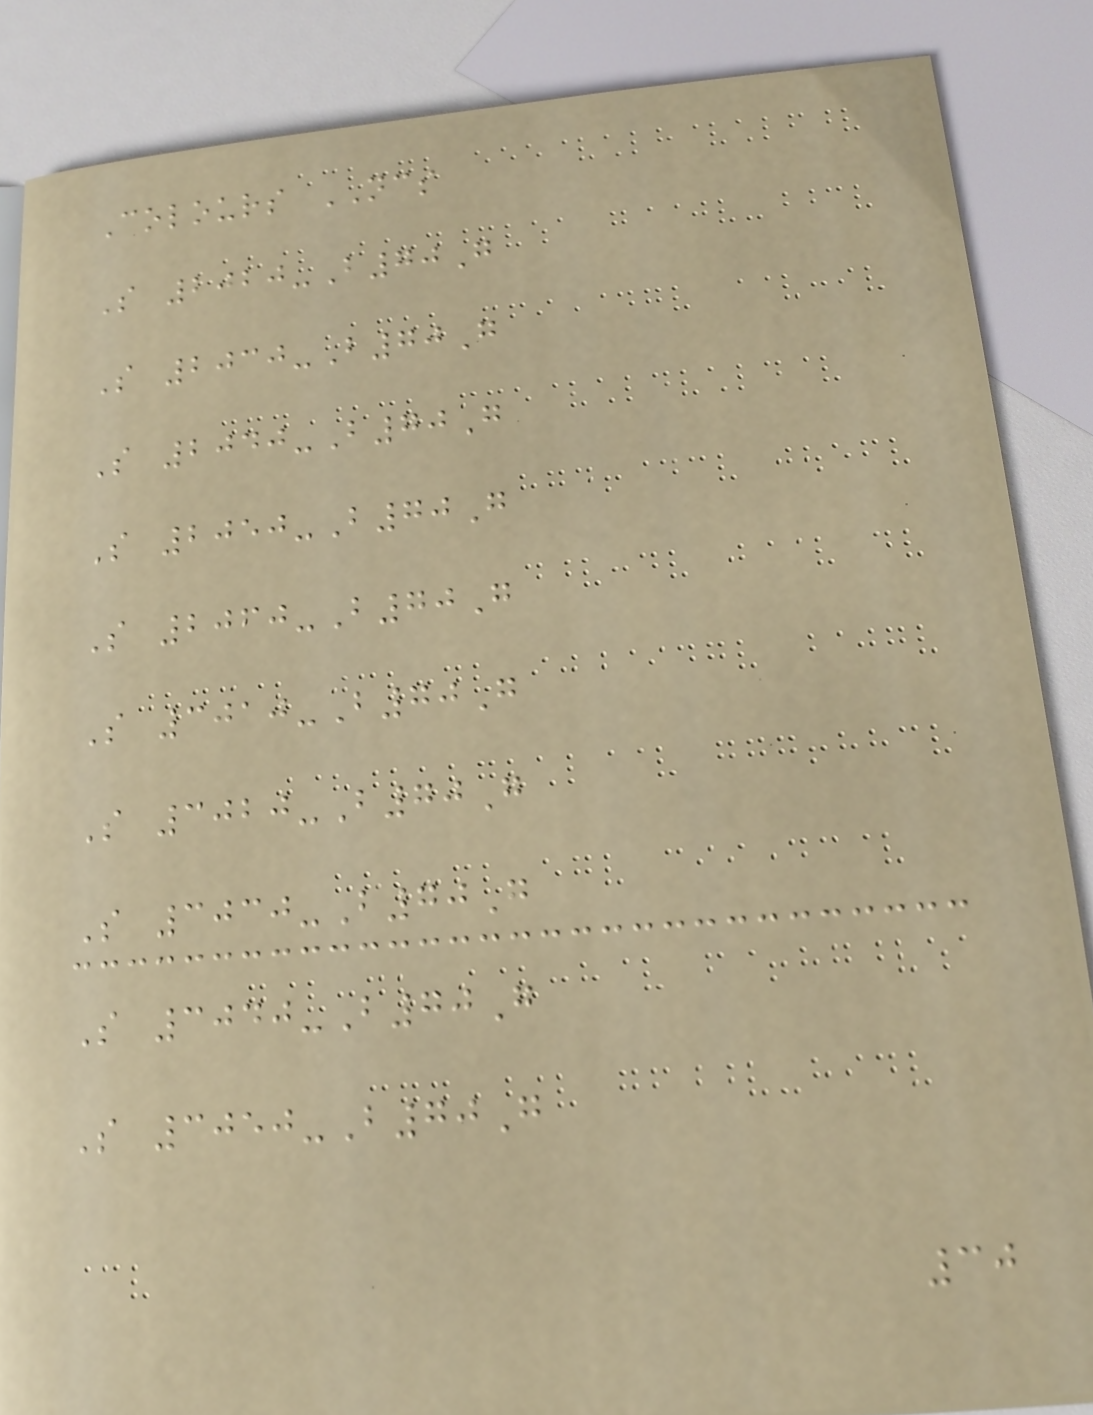Colours NCS
S 2020-B70G
S 2030-B70G
S 2040-B70G
S 2050-B70G
S 2060-B70G
S 3010-B70G
S 3020-B70G
S 3030-B70G
S 3040-B70G
S 3050-B70G
30
